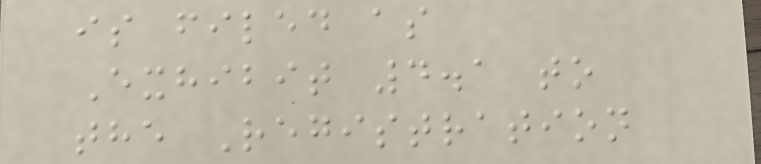is filed as
Exhibit 4.1 to
the Registration
